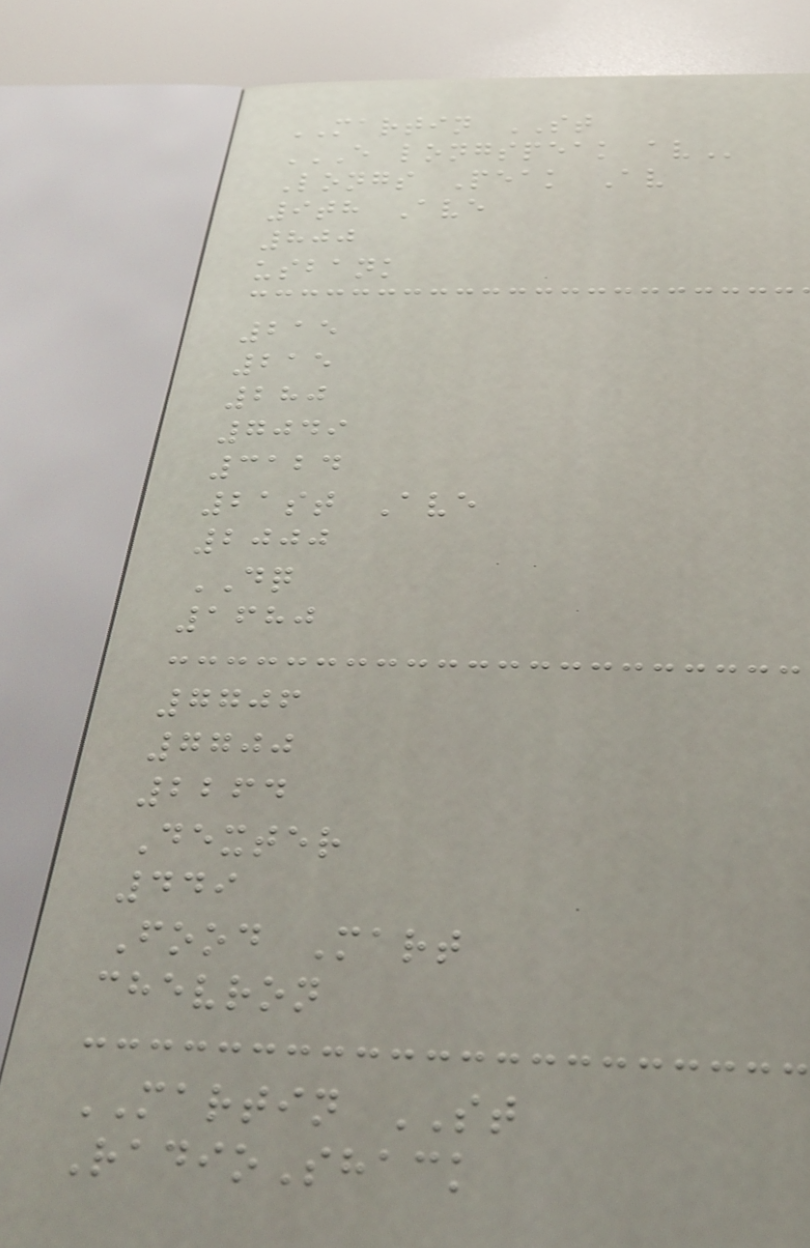MARTIN ST
E LONGSPEAK AV
Longs Peak Av
9th Ave
800
usbank
215
215
280
7049
3124
21st Ave
2000
DQ
1680
7706
7700
2264
Dexter
449
Food Mart
chevron
MARTIN ST
RadioShack
